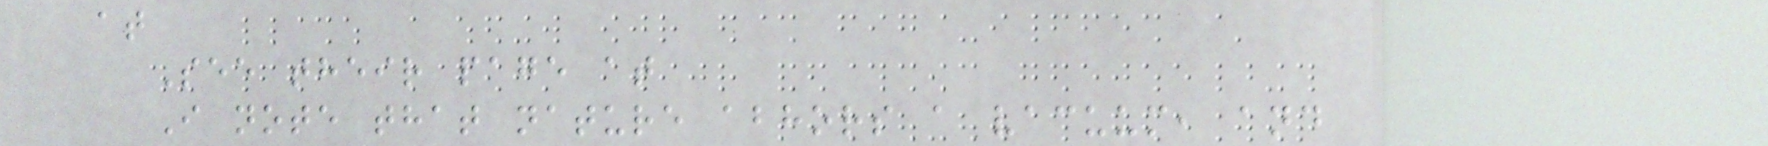at
See their page at
I note that nature abhors a vacuum, and
